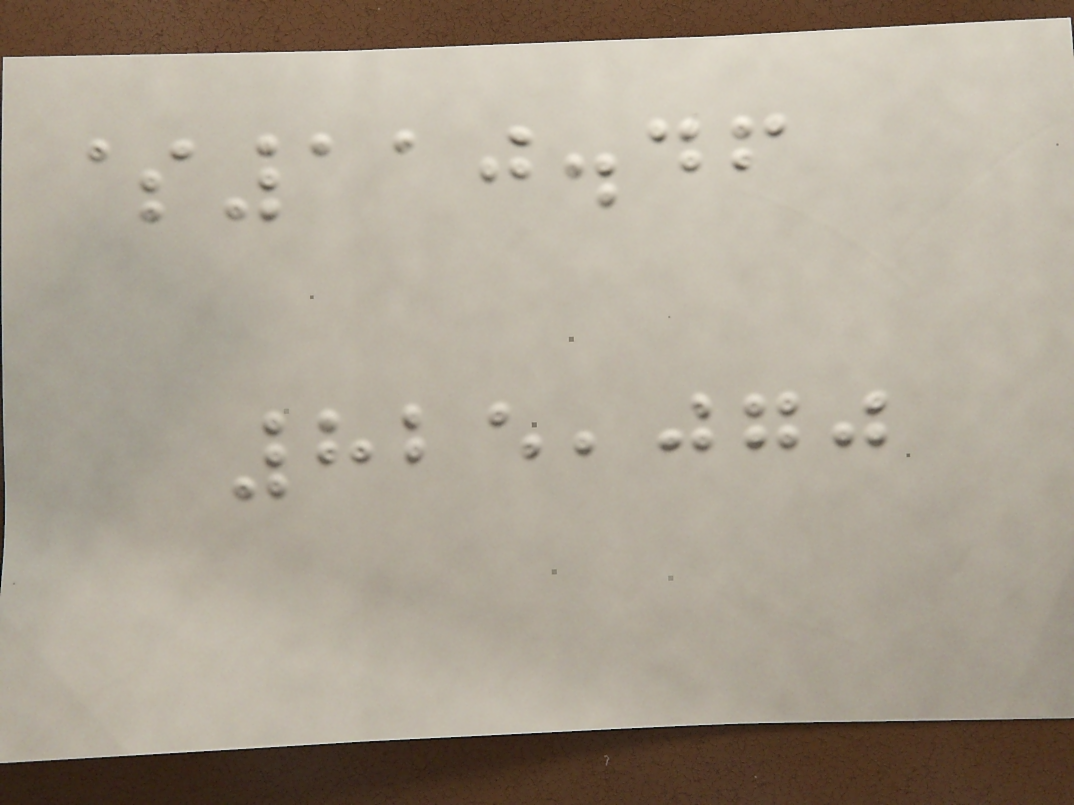$110.46
825,070
